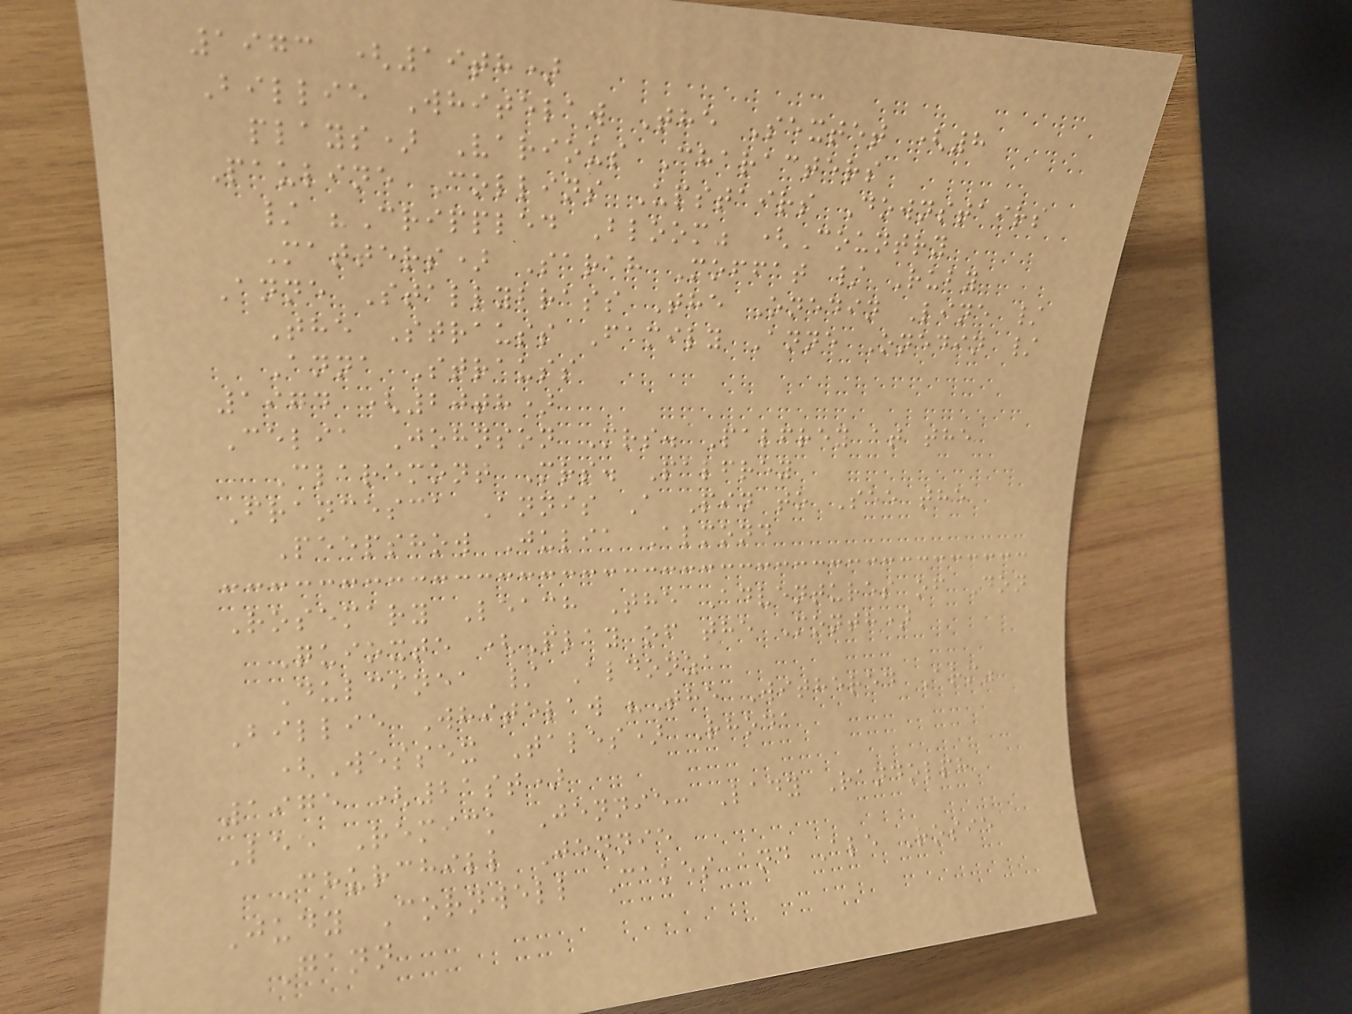1973 (19th)
Billie Whitelaw The Sextet (8
plays) Various Characters
Pauline Collins Upstairs Downstairs
/ "Crippled Bloom" (Country
Matters) Sarah Moffat / Ruby
Anne Stallybrass The Onedin Line /
The Strauss Family Anne Onedin /
Anna Strauss
1974 (20th)
Celia Johnson Mrs. Palfrey at the
Claremont Mrs. Palfrey
Francesca Annis A Pin to See the
Peepshow Julia Almond
Rosemary Leach The Adventures of Don
Quioxte (Play of the Month)
Dulcinea / Aldonza
Billie Whitelaw "The Withered Arm"
(Wessex Tales) Rhoda
1975 (21st)
Lee Remick Jennie: Lady Randolph
Churchill Jennie
Judy Cornwell Cakes and Ale Rosie
Gann
